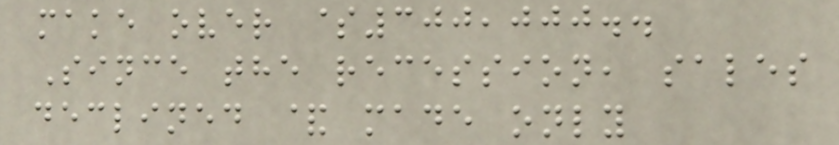make over $300,000..
Since the recession, sales
declined & made only
